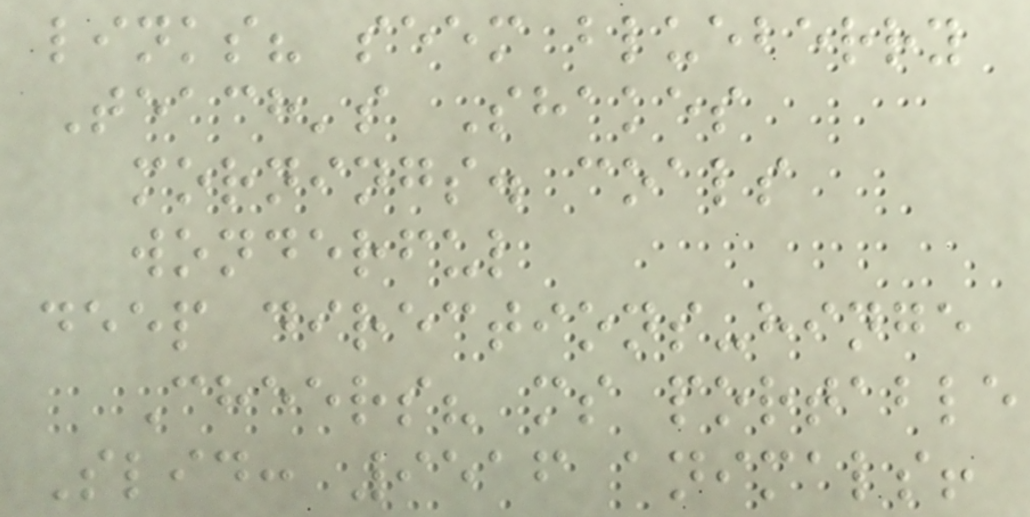links? seem blueberry
Teach's Shakes
mornings. coals
wonderful
deep directions-hinge
Cheers? ms portable
Slid: 9516 animals!
